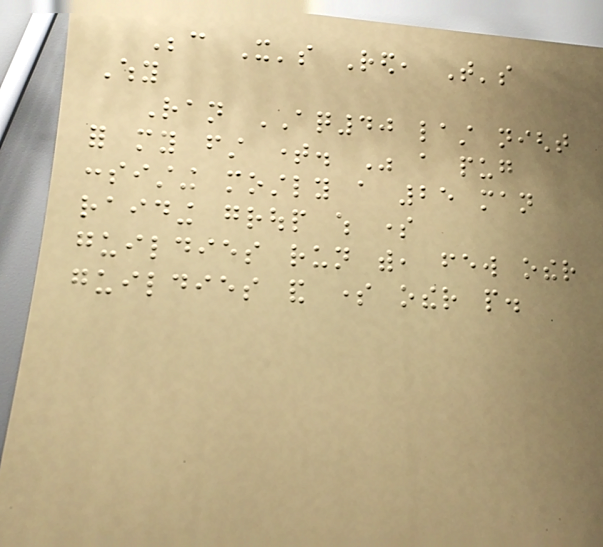Because It's Red, That's
Why
Ran AQ40 last night
for my first time. Was a pug
consisting mostly a 25 man
raiding group which some
guildies run with, few other
guildies and some other people.
